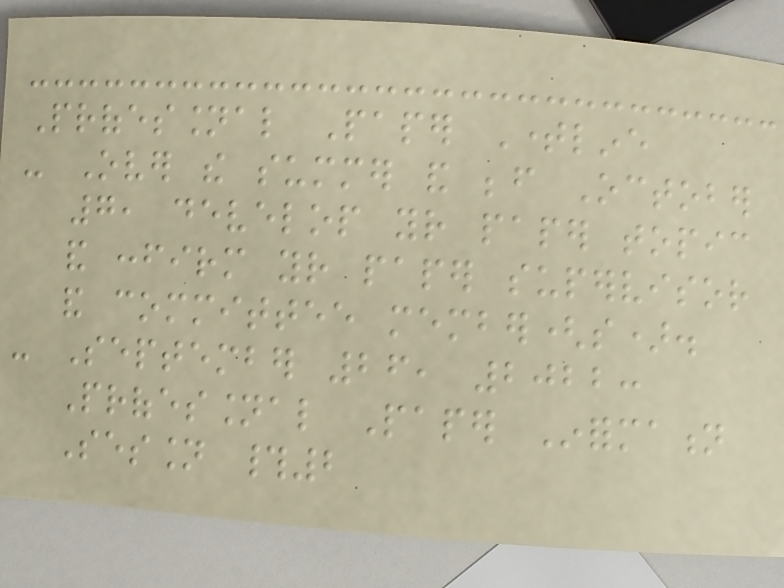Professional Paper Timeline
- Over the summer and before October
7, develop your paper topic
and confirm your paper supervisor
and committee member(s).
- September 26, 2022:
Professional Paper Information
Session #2
